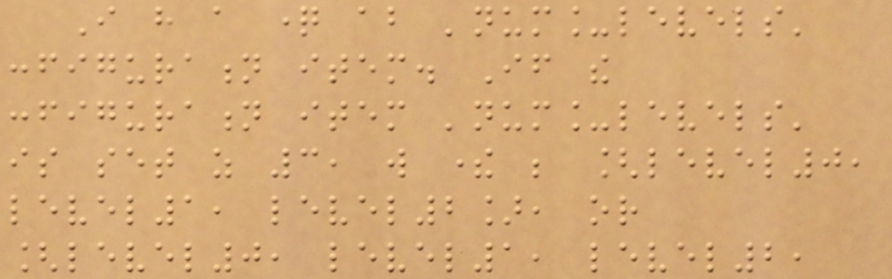I have a question about 'num_levels'
configuration item. If the
configuration item 'num_levels'
is set as 3, will there be [level0,
level1, level2], or
[level0, level1, level2,
